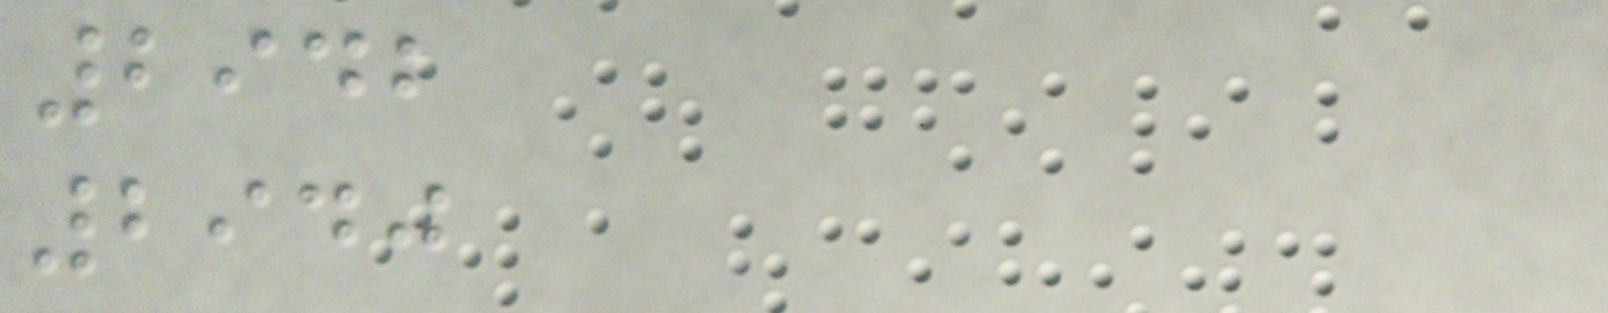2942
2940
